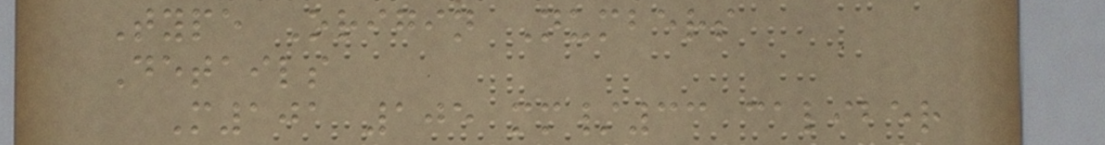Type Origin Numbers
Details
M101 105 mm/33 caliber
